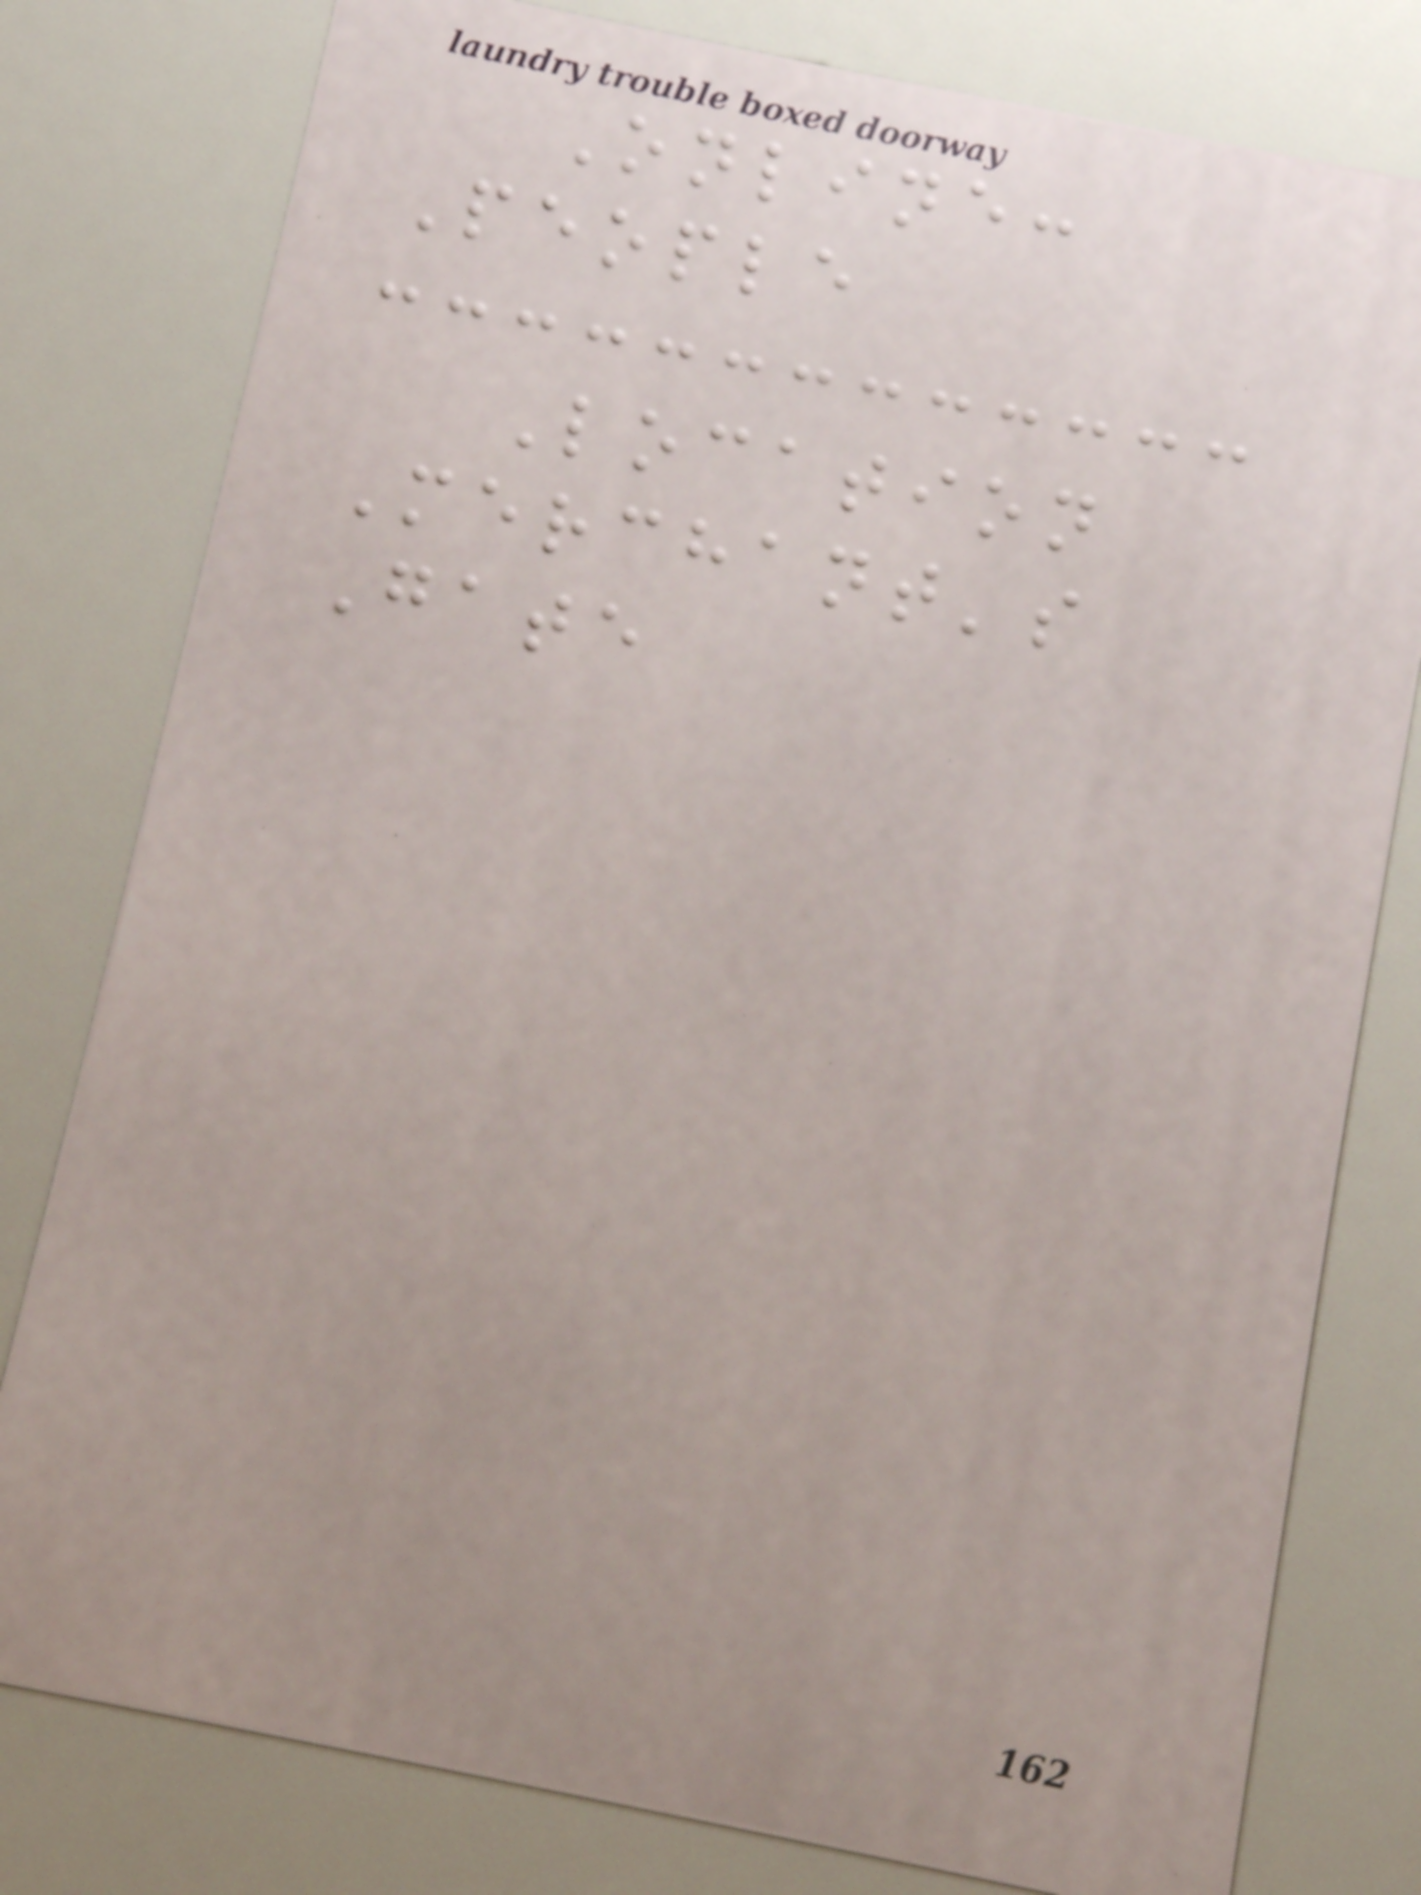Online:
People
Location
Merchant's
Gate
